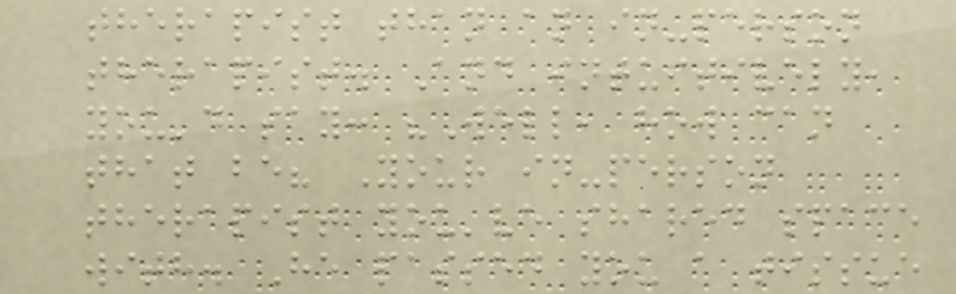therapist than an in-person
therapist. And intuitively,
you'd say: "Well, how can
that be? Your in-person
therapist you've shared space
with. He passed you a tissue
